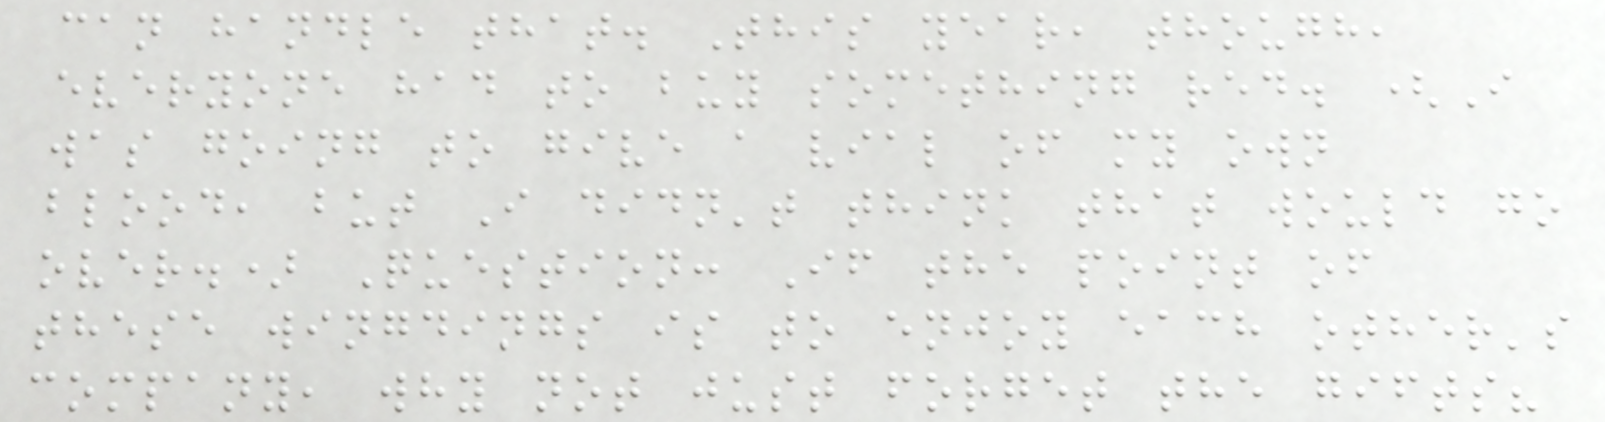can handle that. This year, though,
everyone had to buy something red. (I
was going to give a vial of my own
blood, but I didn't think that would go
over.) Question: If the point of
these wingdings is to enjoy each other's
company, why not just forget the gifts?
